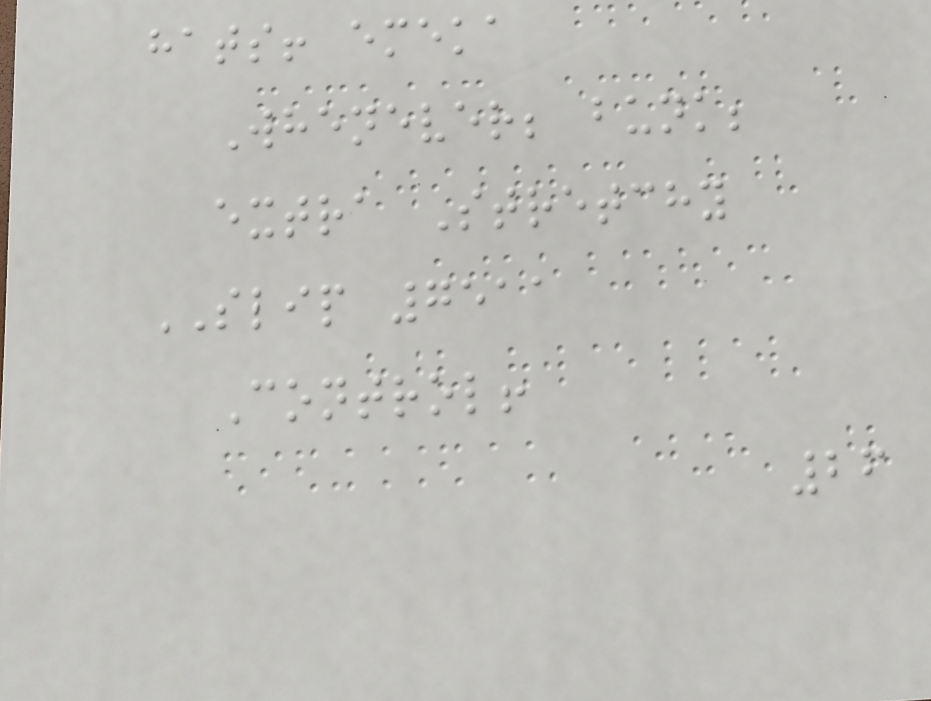hats! emeka
Whenever; bunk;
extra Stretchy
SLIP 7511
Control!
26
